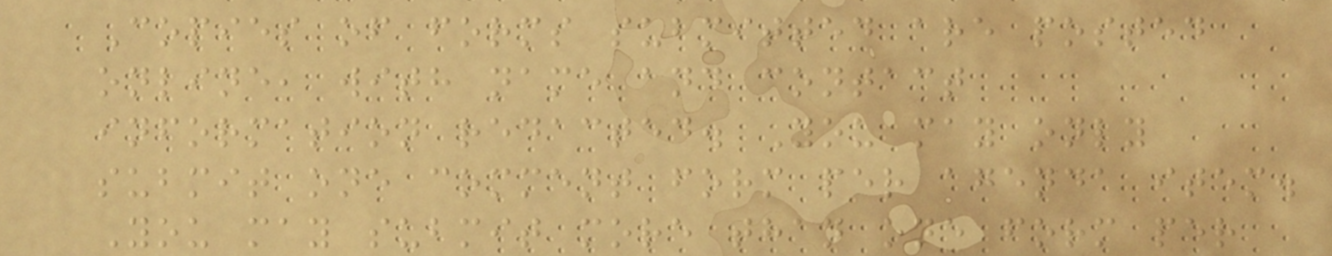Copies of forms submitted are posted
online, with name and contact
information redacted. You may only
submit one comment form per agenda item.
You may submit more than one form per
